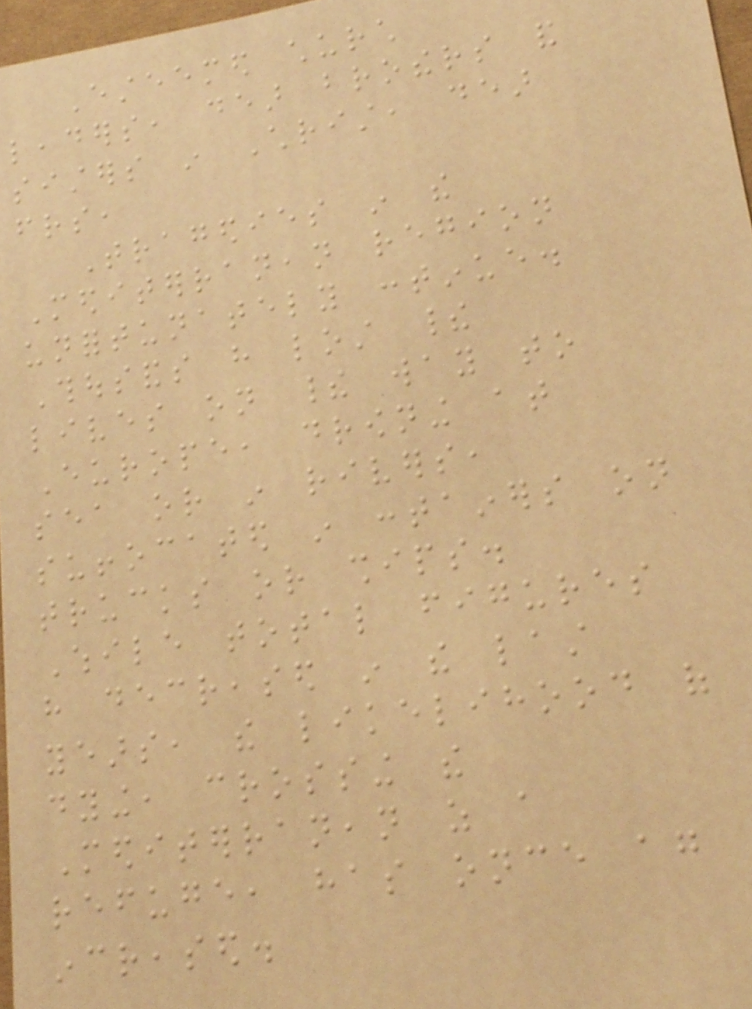Esteemed church
leaders, dear brothers and
sisters in Christ, dear
friends,
Tragedies in the
Mediterranean region
unfortunately continue.
Thousands have lost their
lives on their way to
Europe, drowning at
sea or in rivers,
suffocated in containers on
trucks or ships.
While total figures
have decreased in the last
years, the likelihood of
dying, crossing the
Mediterranean as a
refuge, has once again
increased.
